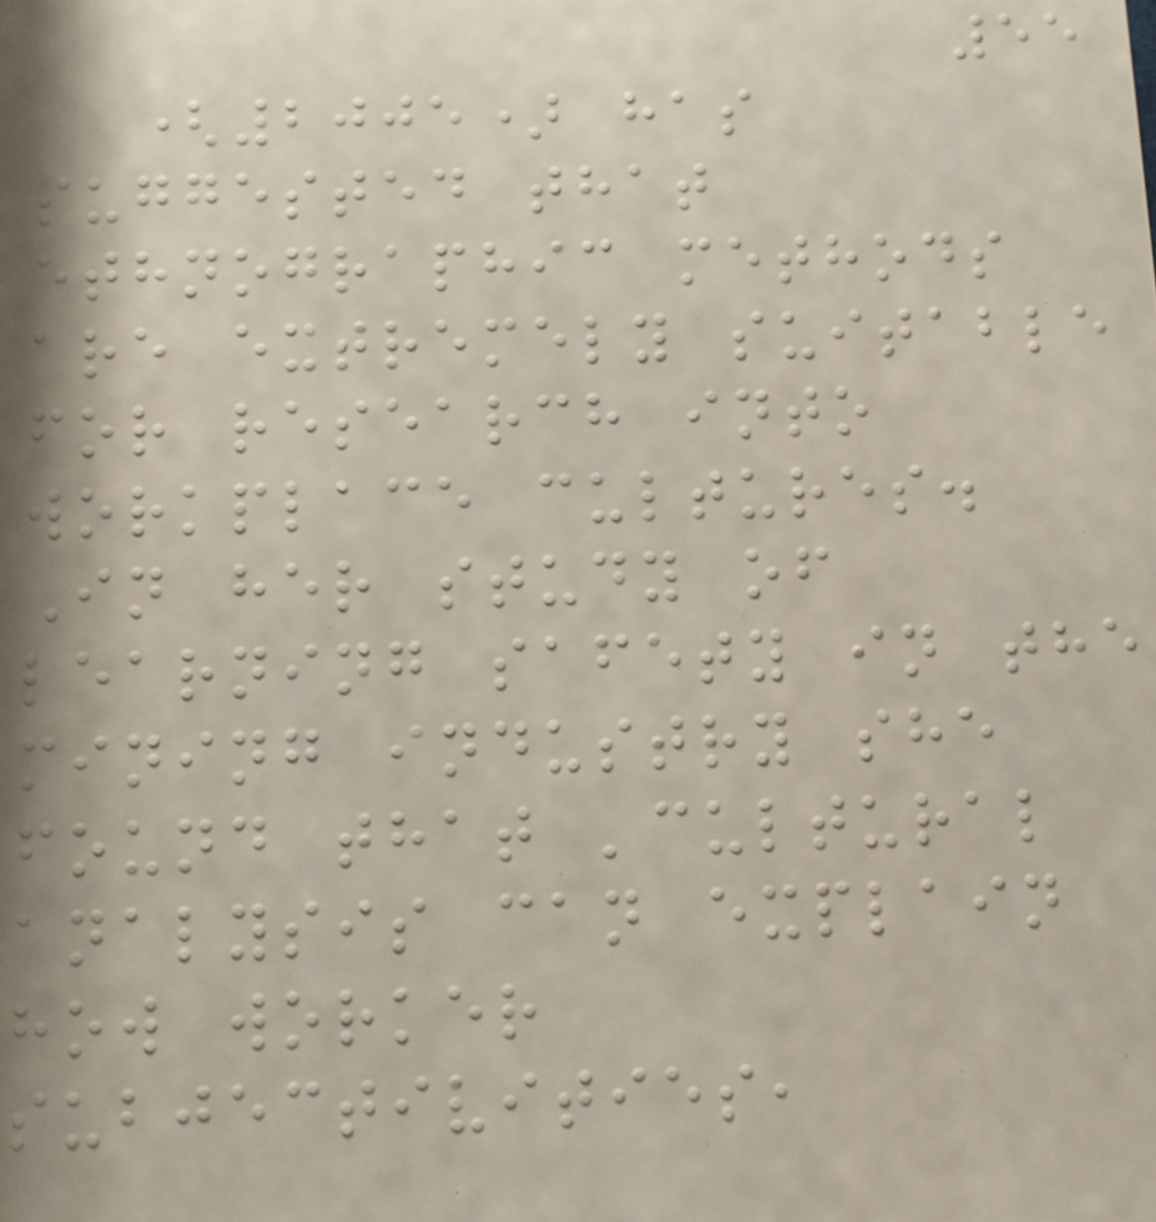55
(2005) has
suggested that
ethnographic methods
are extremely suitable
for research into
workplace cultures.
In her study of
learning safety in the
mining industry she
found that 'cultural
analysis can explain
how worker
subjectivities,
